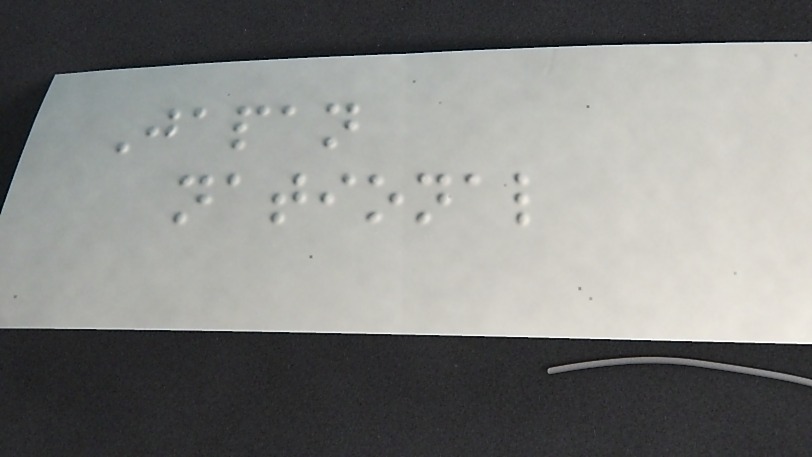Japan
national
